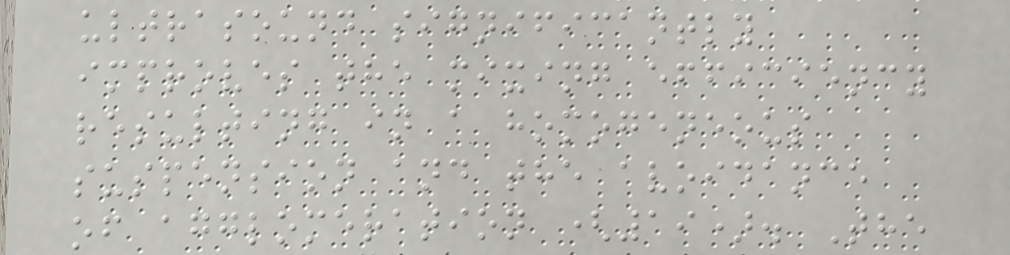ultrasound significantly
improves the mixing efficiency
resulting in a homogeneous
suspension and the avoidance
of agglomeration (19). The
